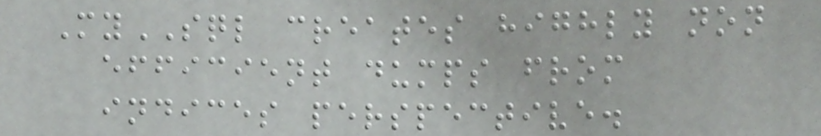MySQL creates highly non
efficient dumps from
indices perspective.
